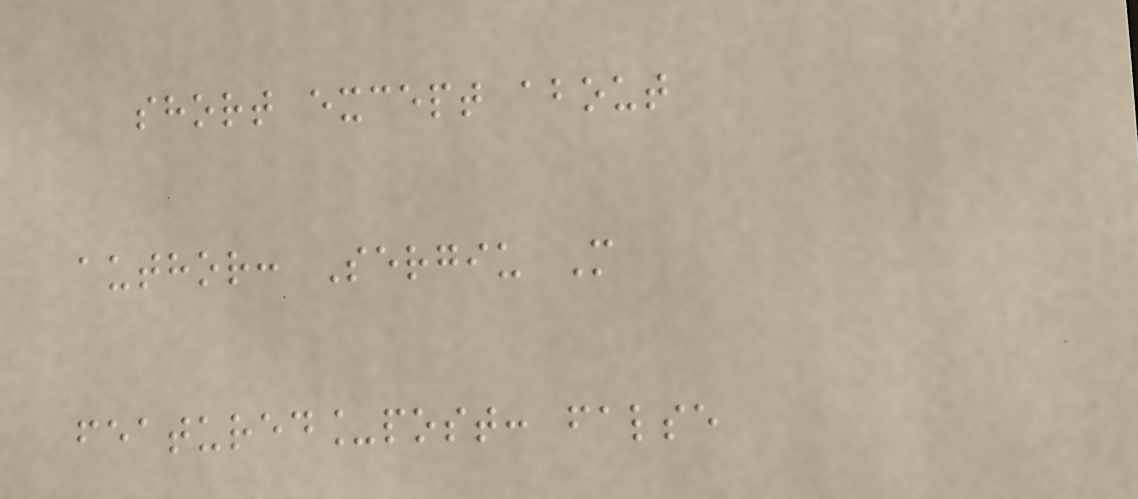short except about
author: Sergiu M
featured_post: false
